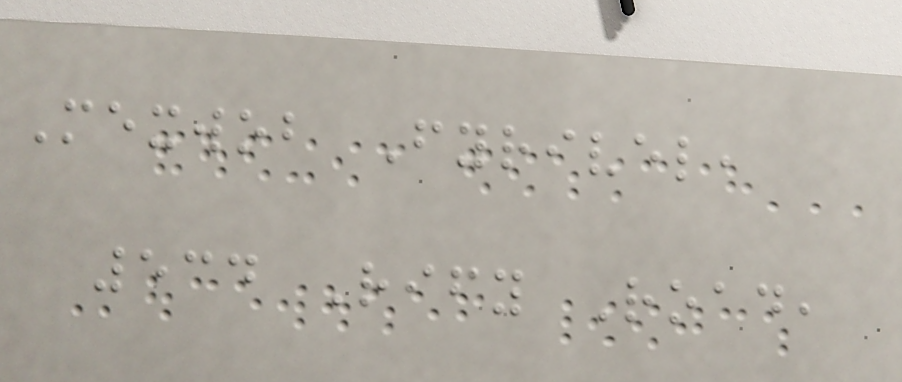Mexwob Fyrivel,
534 Rify Road,
